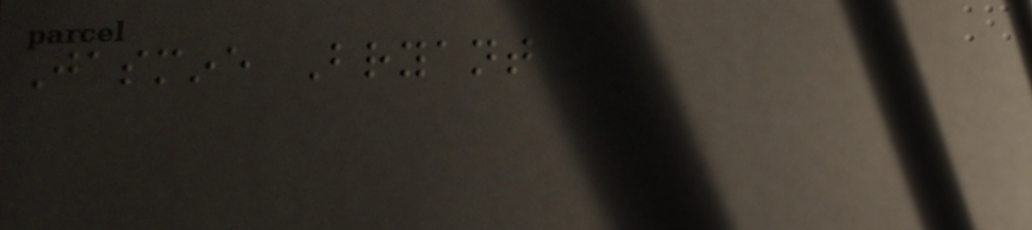Jasmine Bryant
